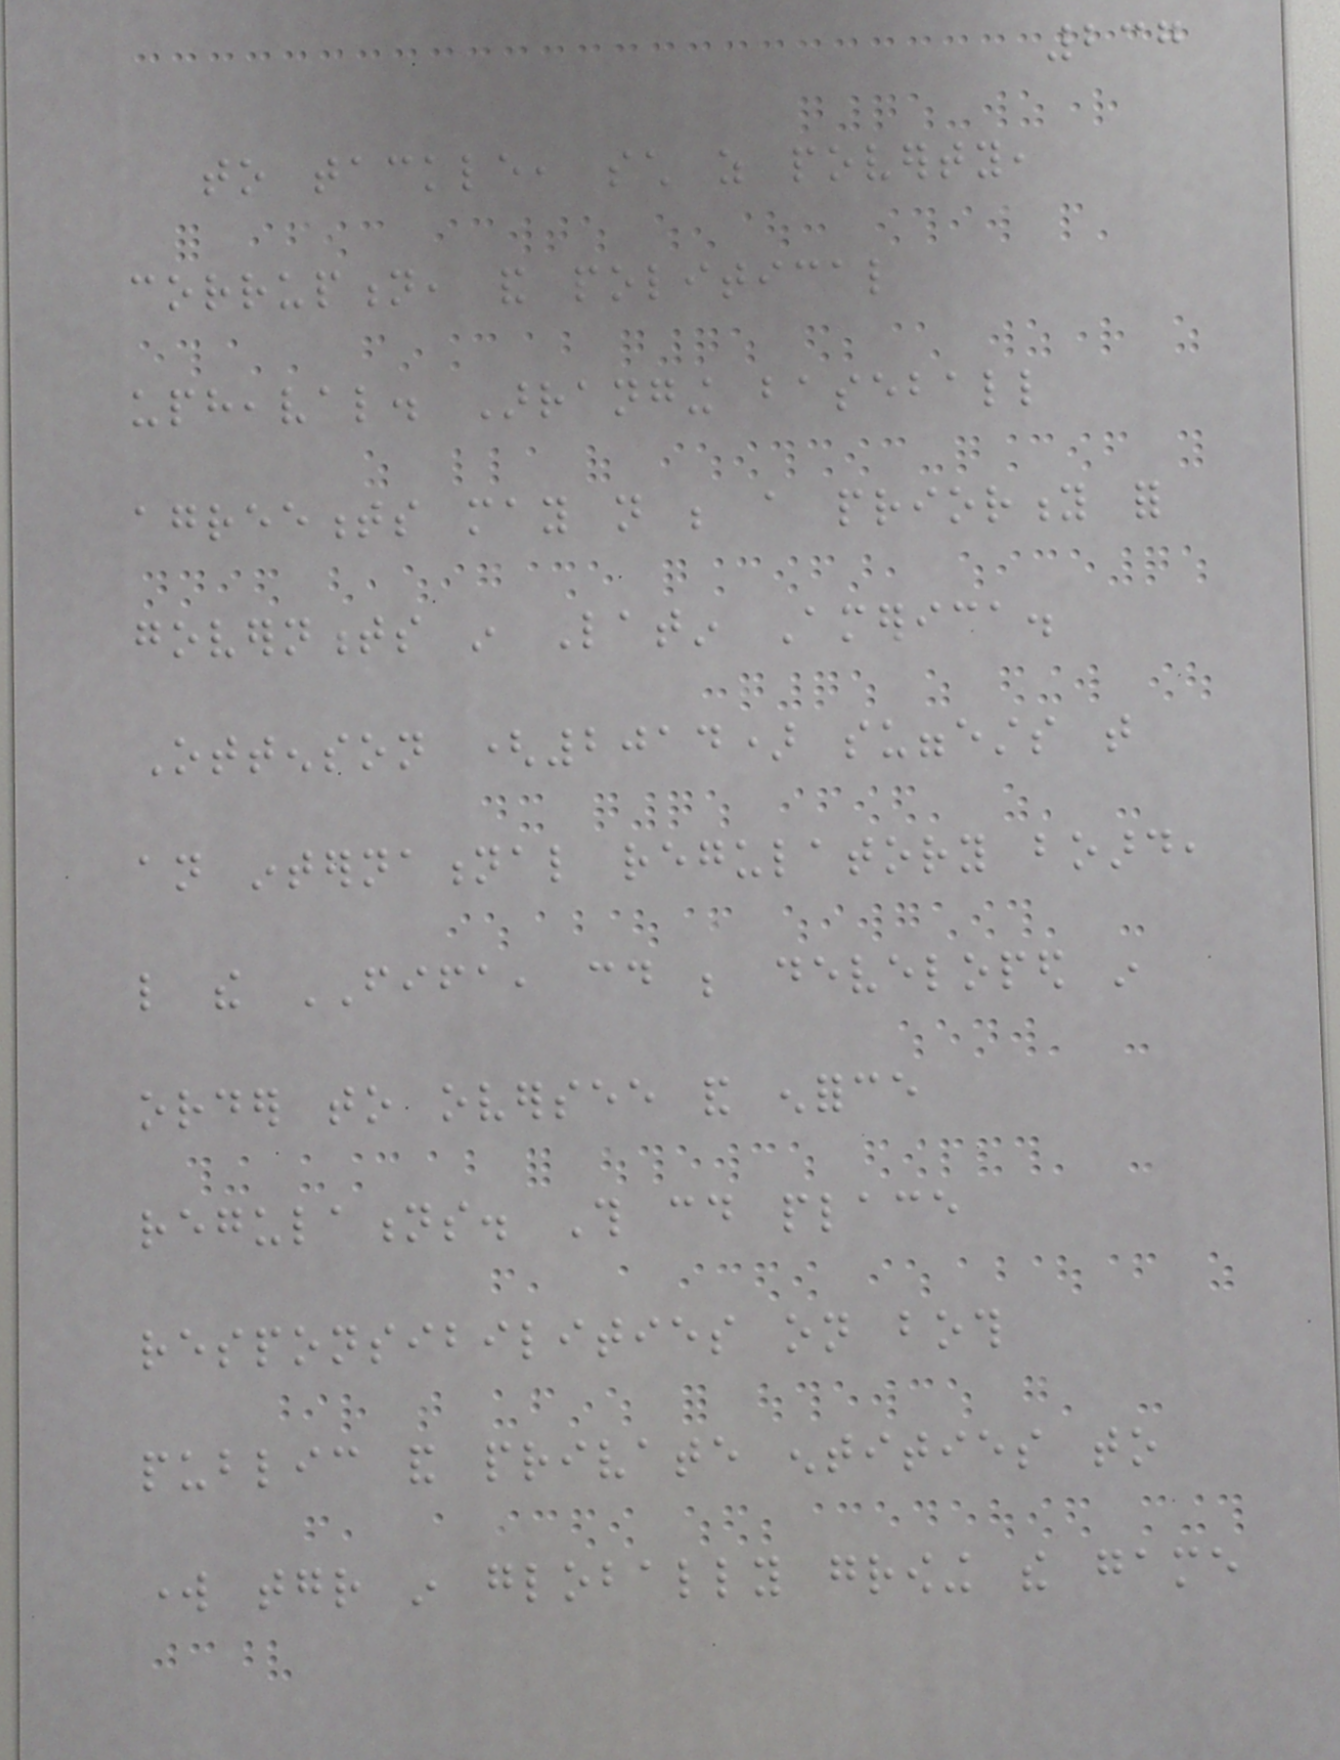237
to tackle, such as poverty,
corruption, and political
upheaval. Arranging baseball
agreements may not be a priority for
governments in Latin America.
Ottenson (2014) suggests that
an international regulatory board,
like the FIFA, could be developed in
order to oversee and enforce
regulations. This could place
responsibilities on both
public and private entities to
work together in globally growing the game
